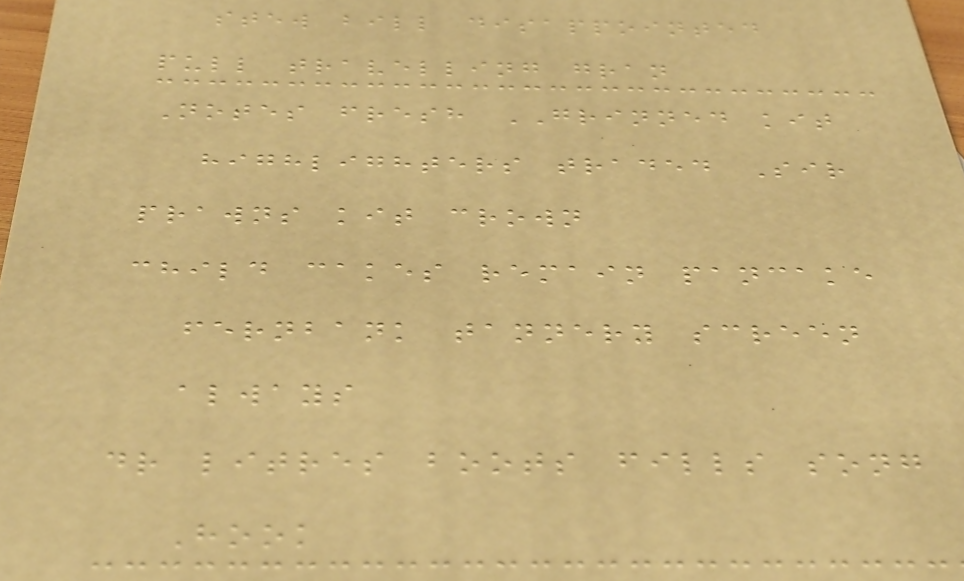stew bill disappointed
pull travelling gran
Notes fresh GRINNED kit
highlighters traded Sir
prawns kit crown
child cakes remain pancake
fernbank tannery screen
always
dr litres boots fills song
Hook
